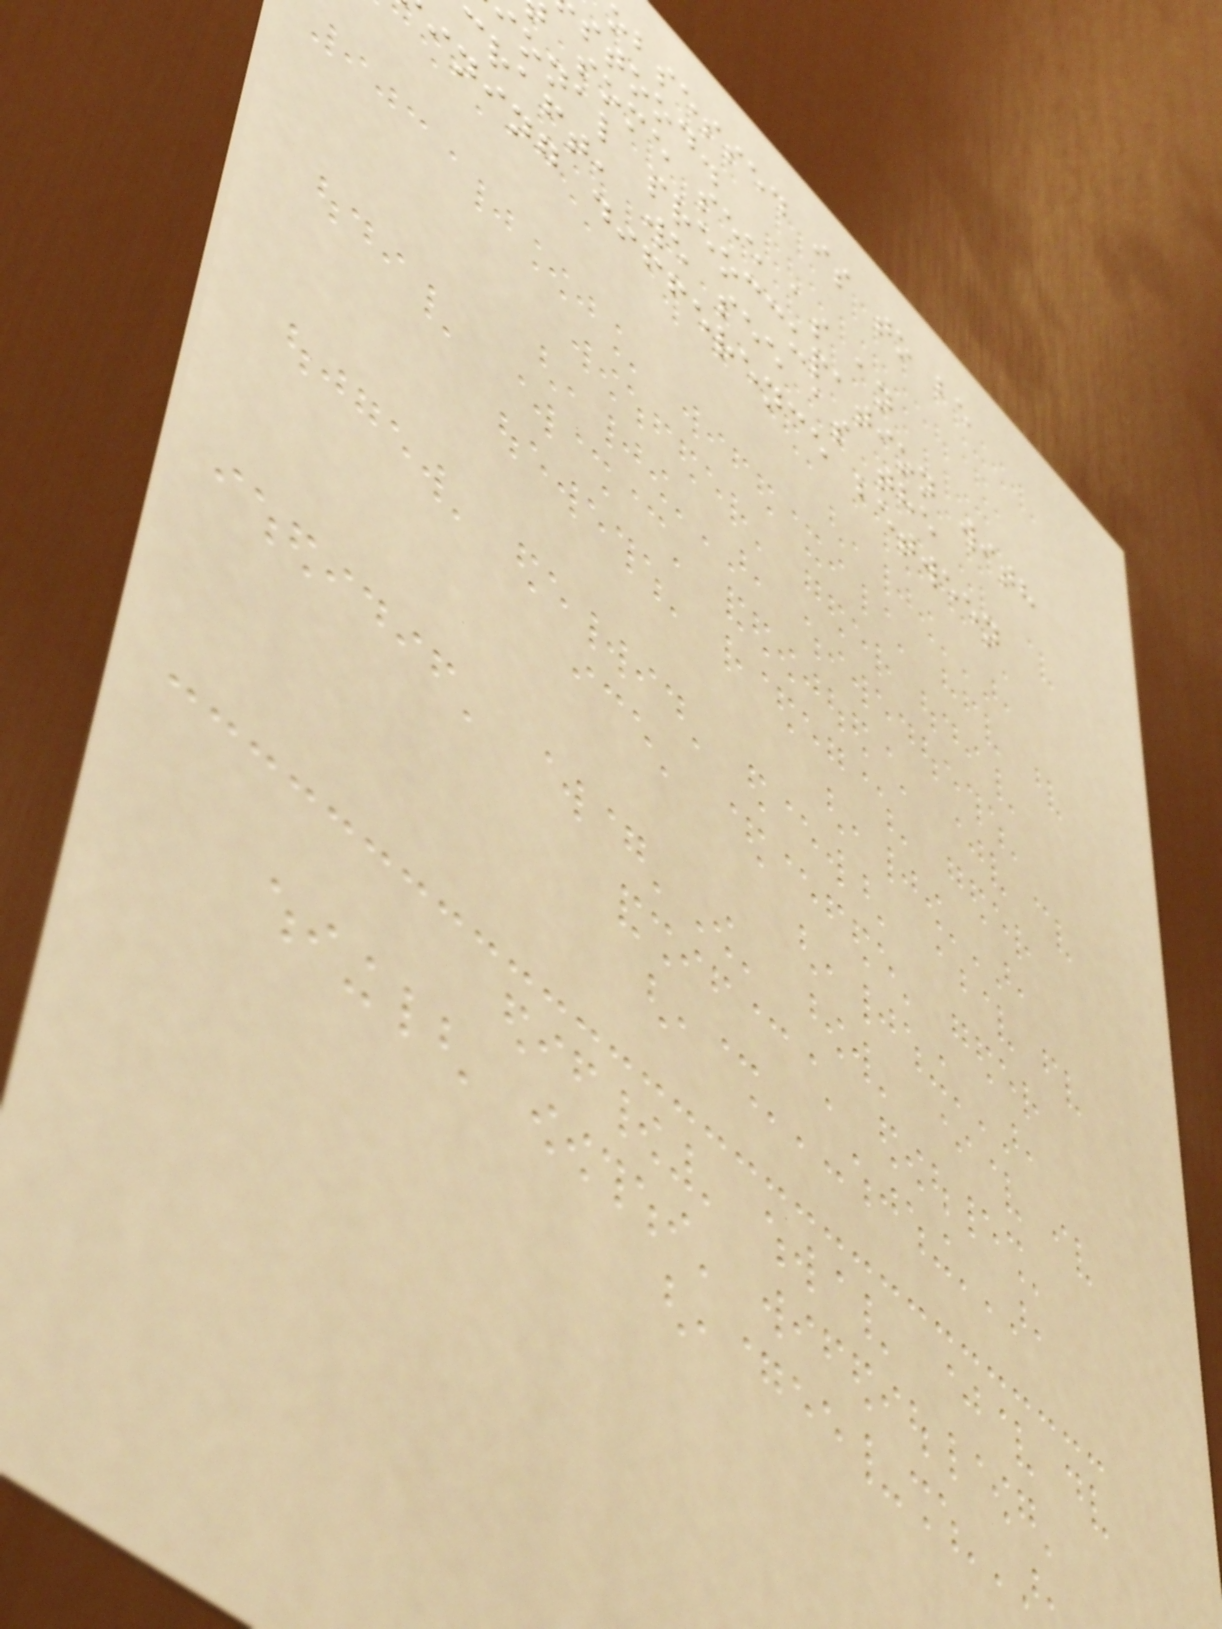obsessed is to be
stood.
some see as an
onal preoccupation with
craft, we see as the
ining difference between
